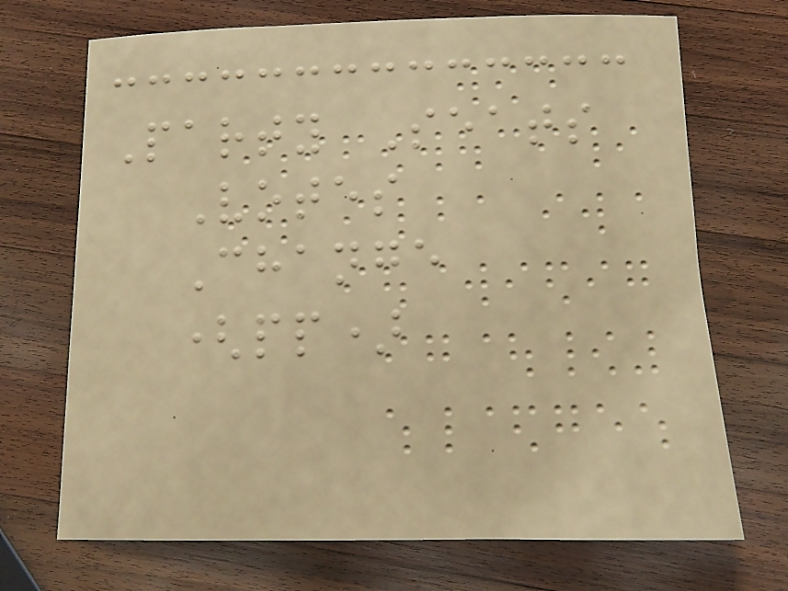Party Seats
Votes
Change
(pp)
